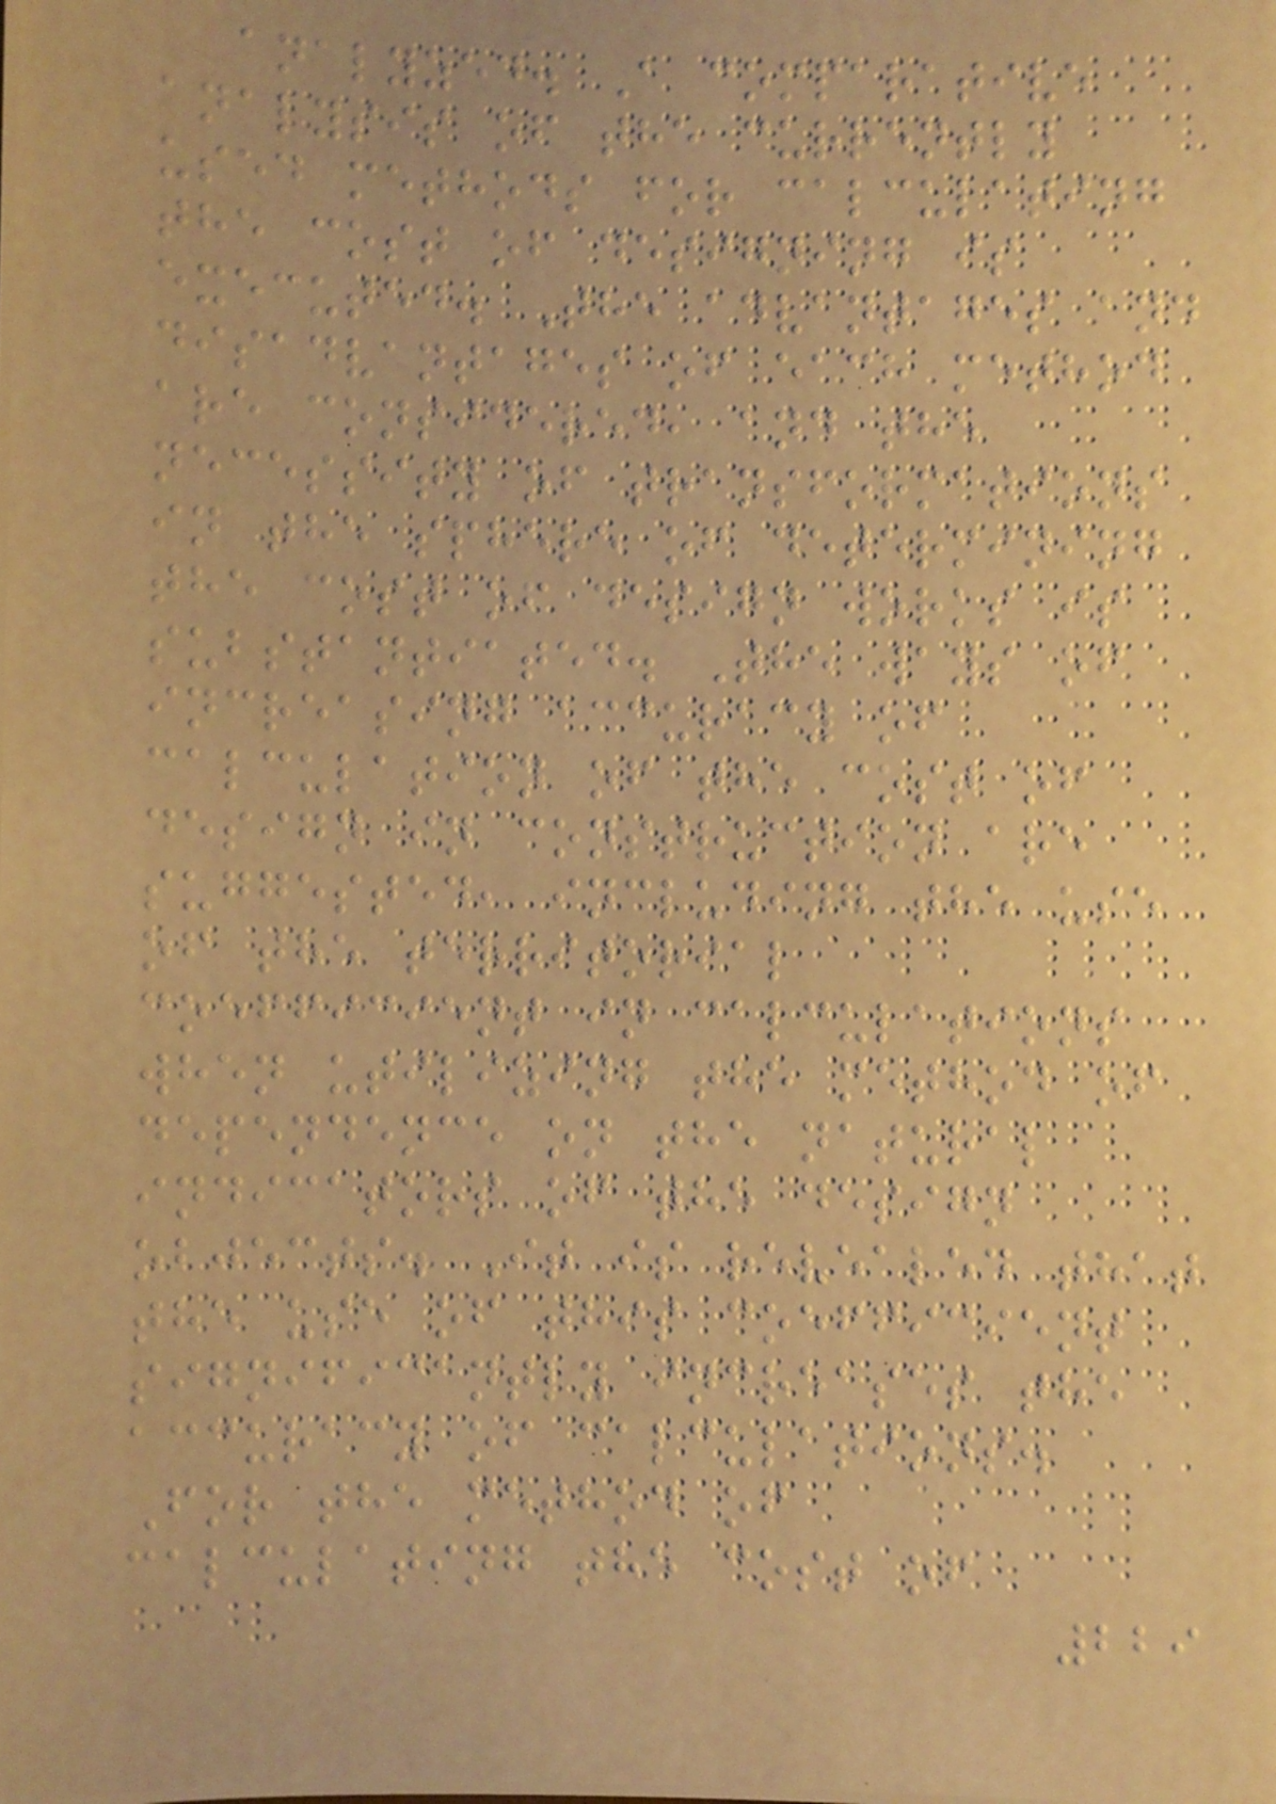analyzed. A comparative
analysis of the currently
used methods for calculating
the cost of designing is
executed. The advantages and
disadvantages of each method
are considered, and the
necessity of transformations
in the sphere of determining
the cost of design works is
substantiated. The ways of
increasing accuracy of
calculation of the cost of
design in construction are
suggested, including the use
of the territorial
coefficient in calculations
when utilizing the method of
dependence on the natural
indicators of the design
objects. It is revealed that
the use of this coefficient
significantly increases the
accuracy of calculations.
For the method of
calculating the cost of
229
